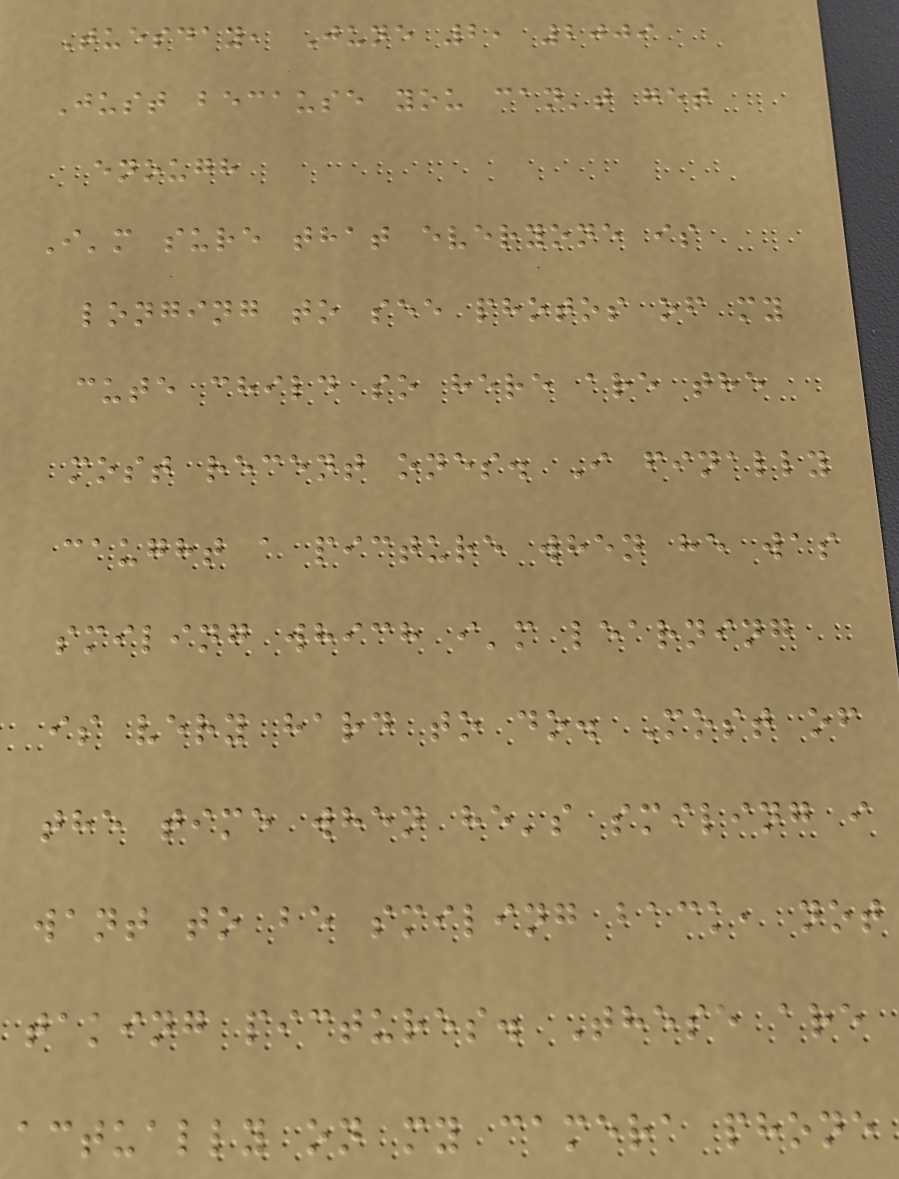Tuesday, June 2, 2009
Just because you can't get
enough
I'm sure that everyone is
longing to see photos of my
cute child so here are the
most recent ones. I finally
caught a picture when he was
smiling which i'm learning
is very hard to do. Most of
the time when he's smiling i
want to be smiling back, not
taking pictures. These are
actually on my camera phone
